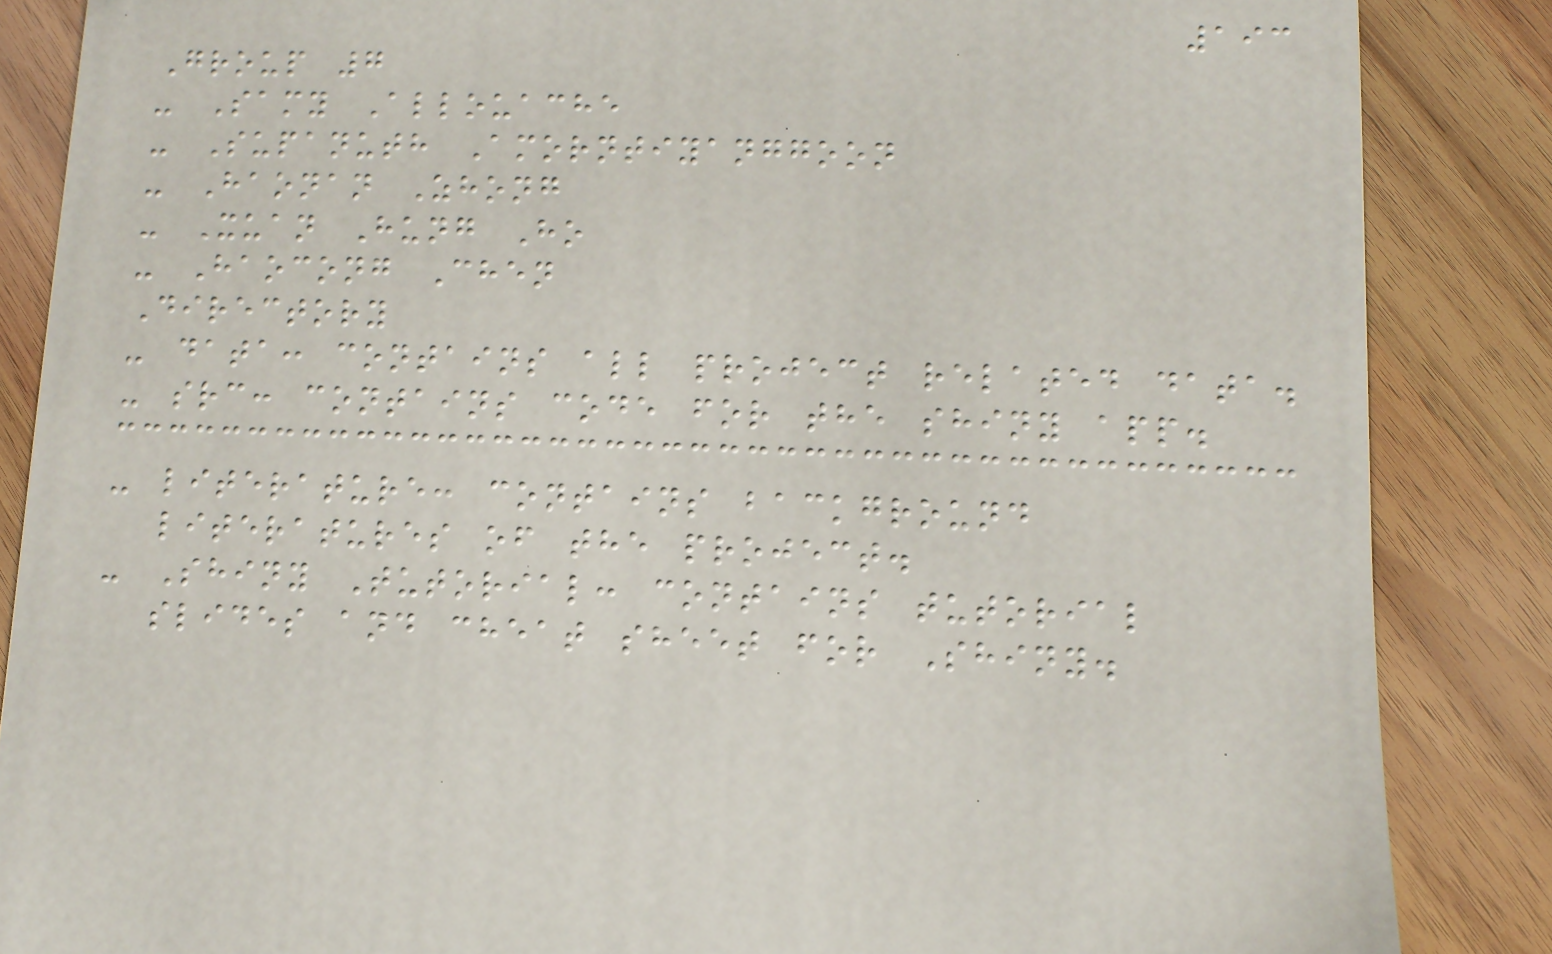193
Group 7
- Samy Allouache
- Supanuth Amorntiyanggoon
- Haonan Zhong
- Xuan Hung Ho
- Haocong Chen
Directory
- data: contains all project related data.
- src: contains code for the shiny app.
- literature: contains background
literatures of the project.
- Shiny Tutorial: contains tutorial
slides and cheat sheet for Shiny.
